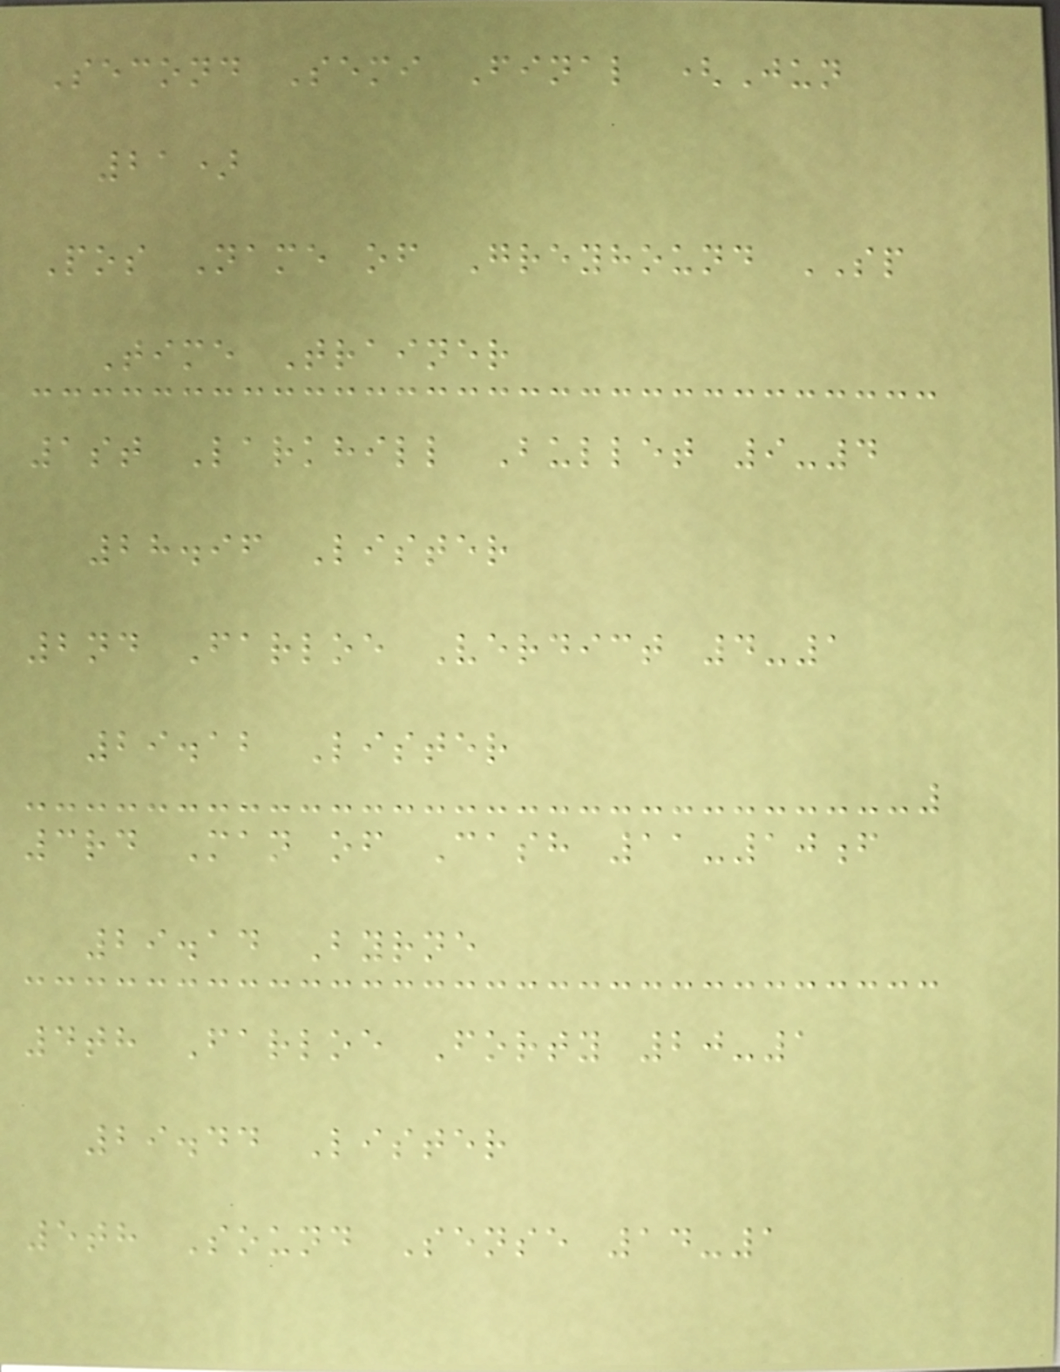Second Semi Final (Jun
21)
Pos Name of Greyhound SP
Time Trainer
1st Larkhill Bullet 9-4
28.96 Lister
2nd Farloe Verdict 4-1
29.12 Lister
3rd Man of Cash 11-10f
29.14 Byrne
4th Farloe Forty 20-1
29.44 Lister
5th Sound Sense 14-1
